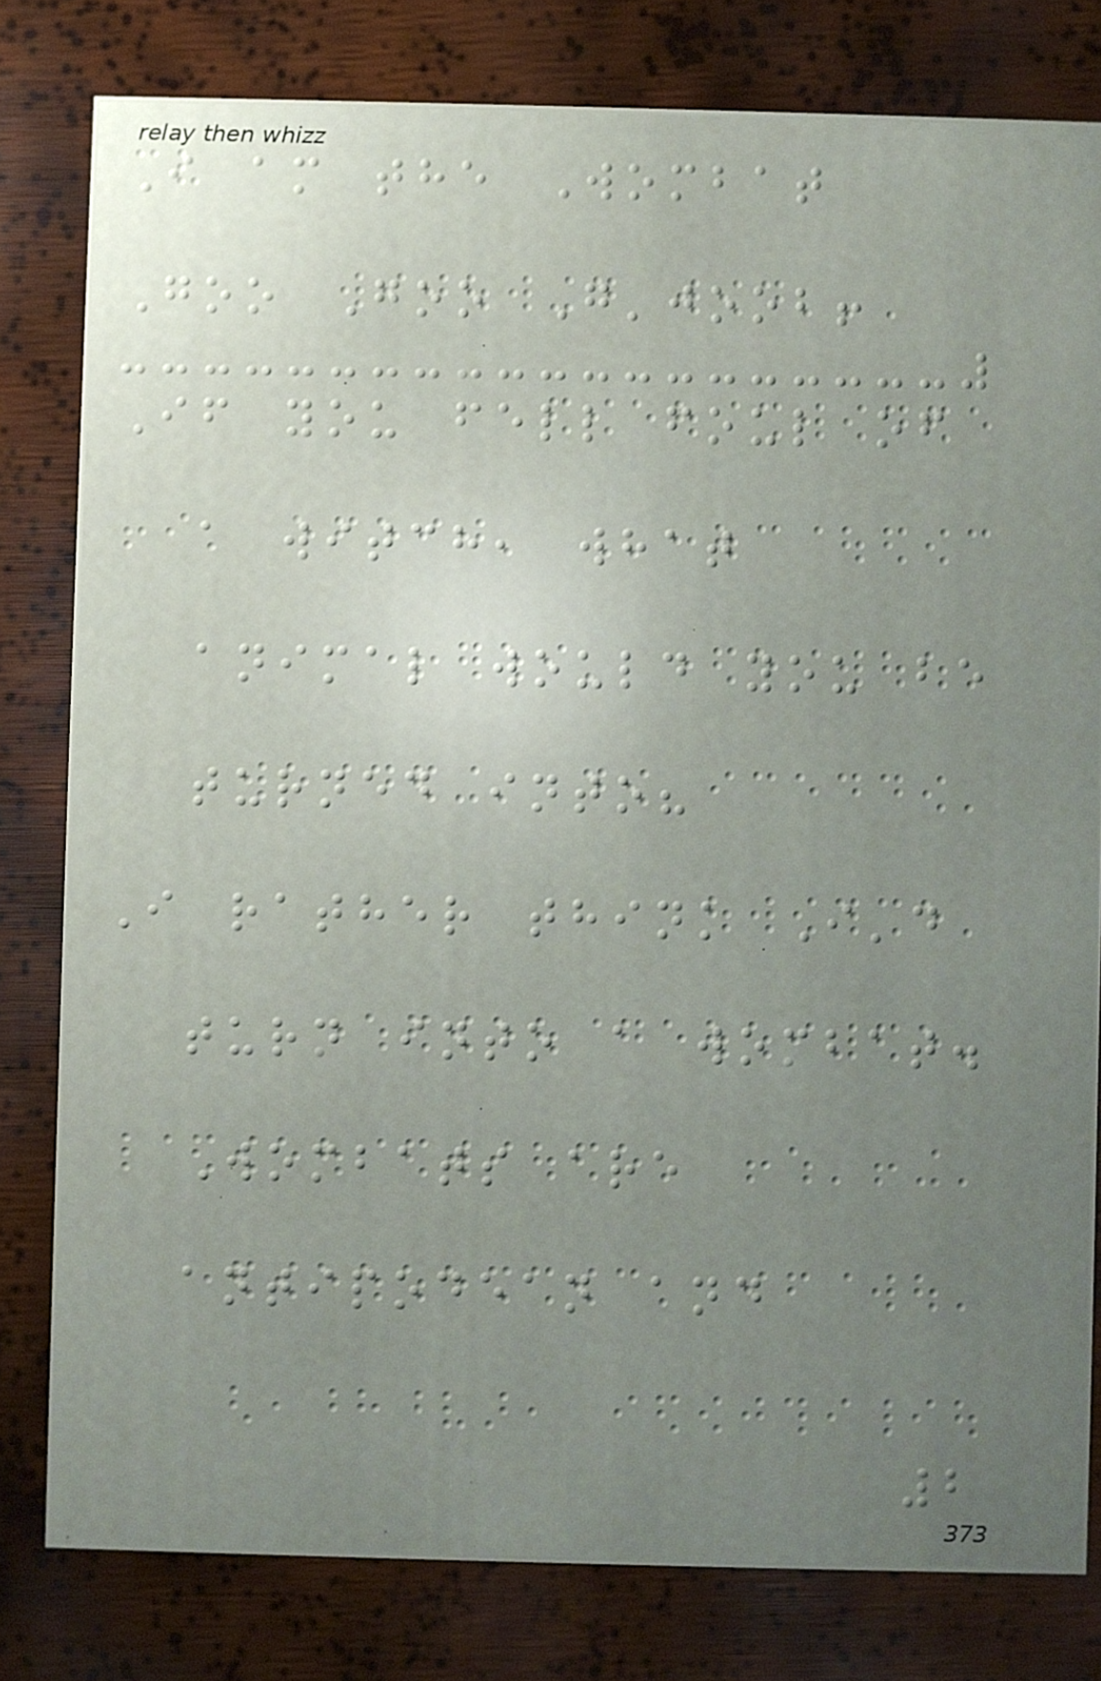I am the Wombat
Goo Goo G'joob!
If you fell foul of
a witch, what
animal would you be
turned into?
I rather think I'd
turn into a wombat.
Wombats are
antipodean and
2
